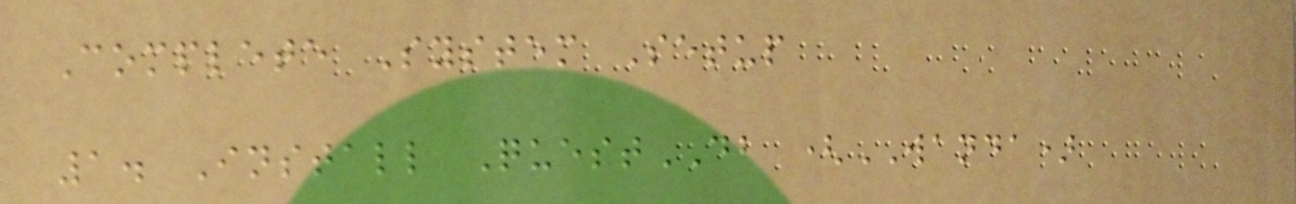Complete System Setup
1. Install QuestDB (WANDA)
